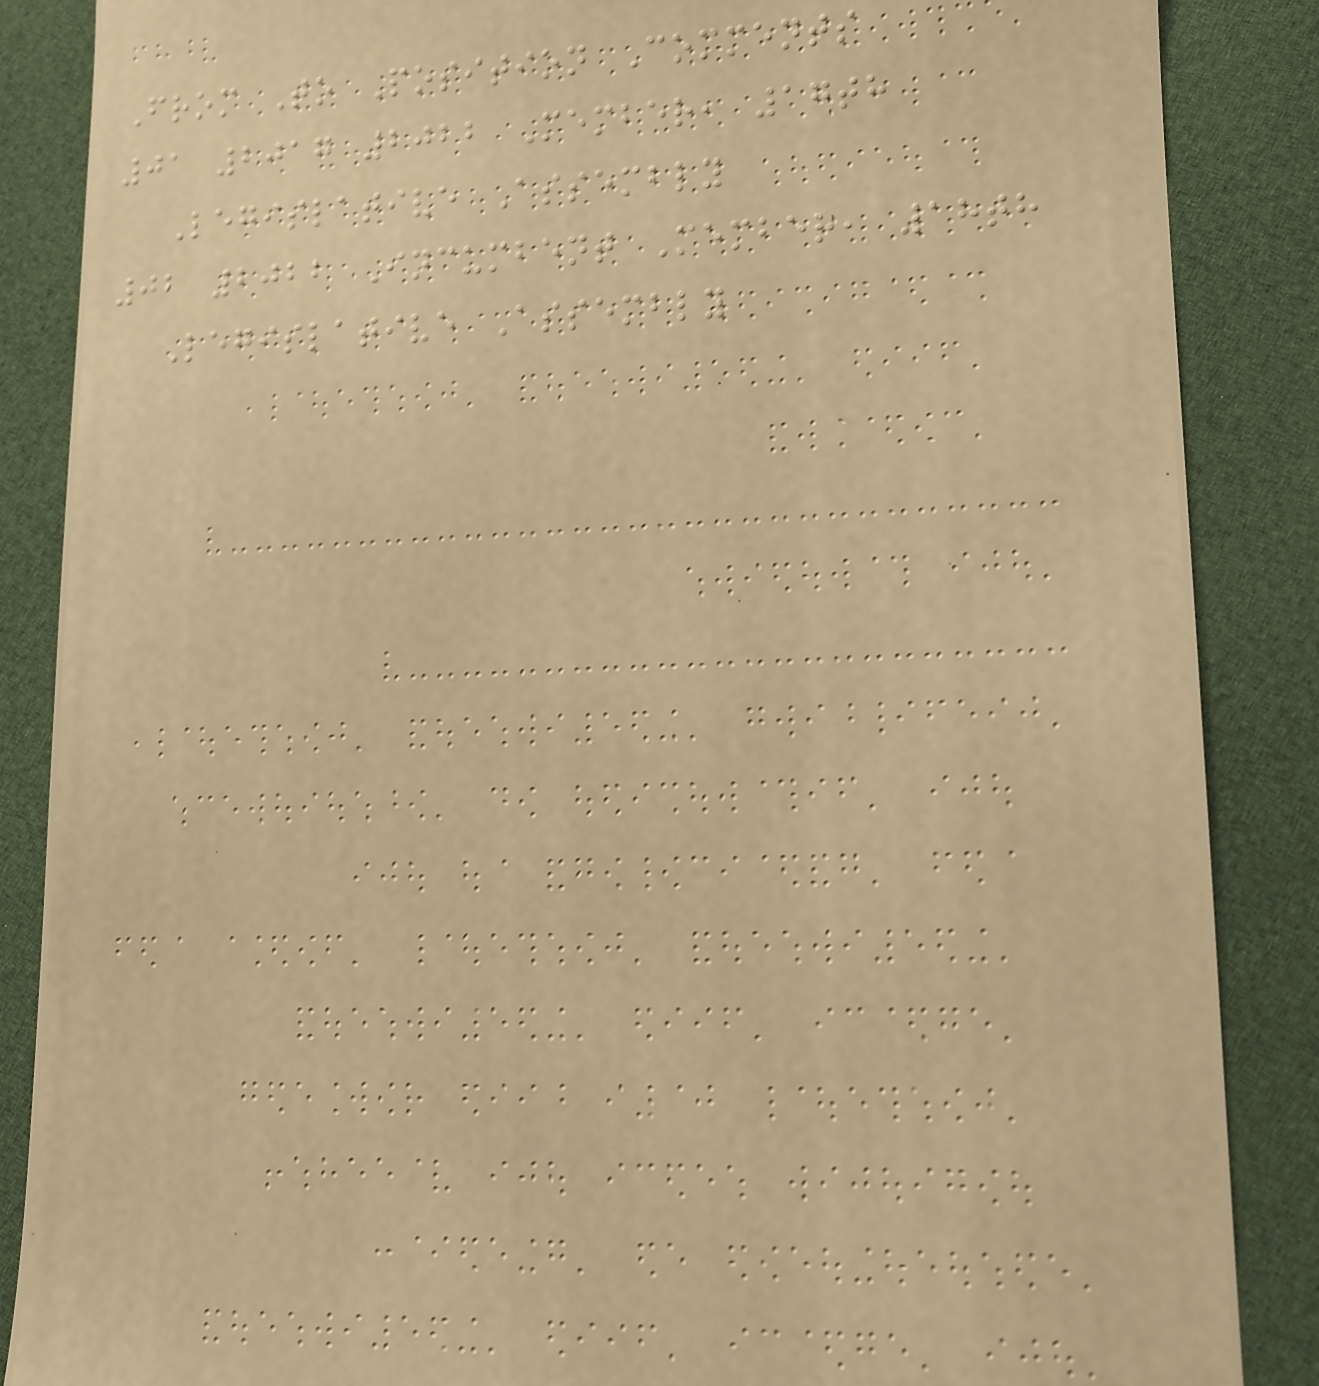From To Position Comments
01 2017 2022 Member, 17th
Legislative Assembly
02 2022 Incumbent Member, 18th
Legislative Assembly
